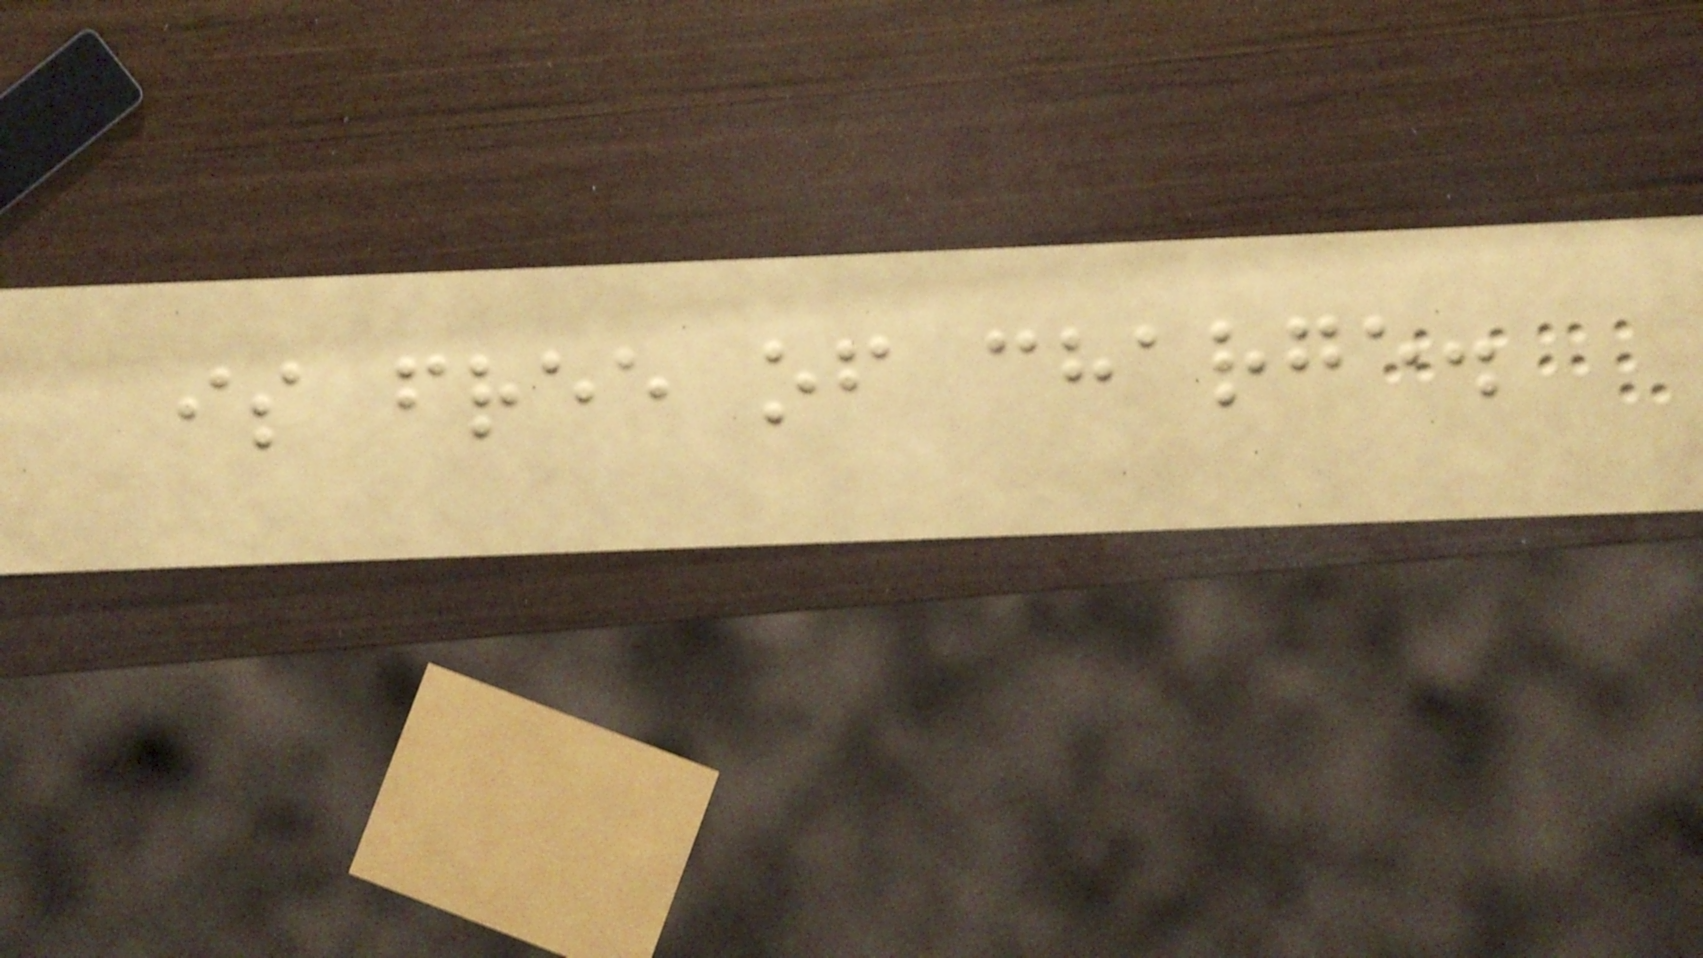is free of charge.
